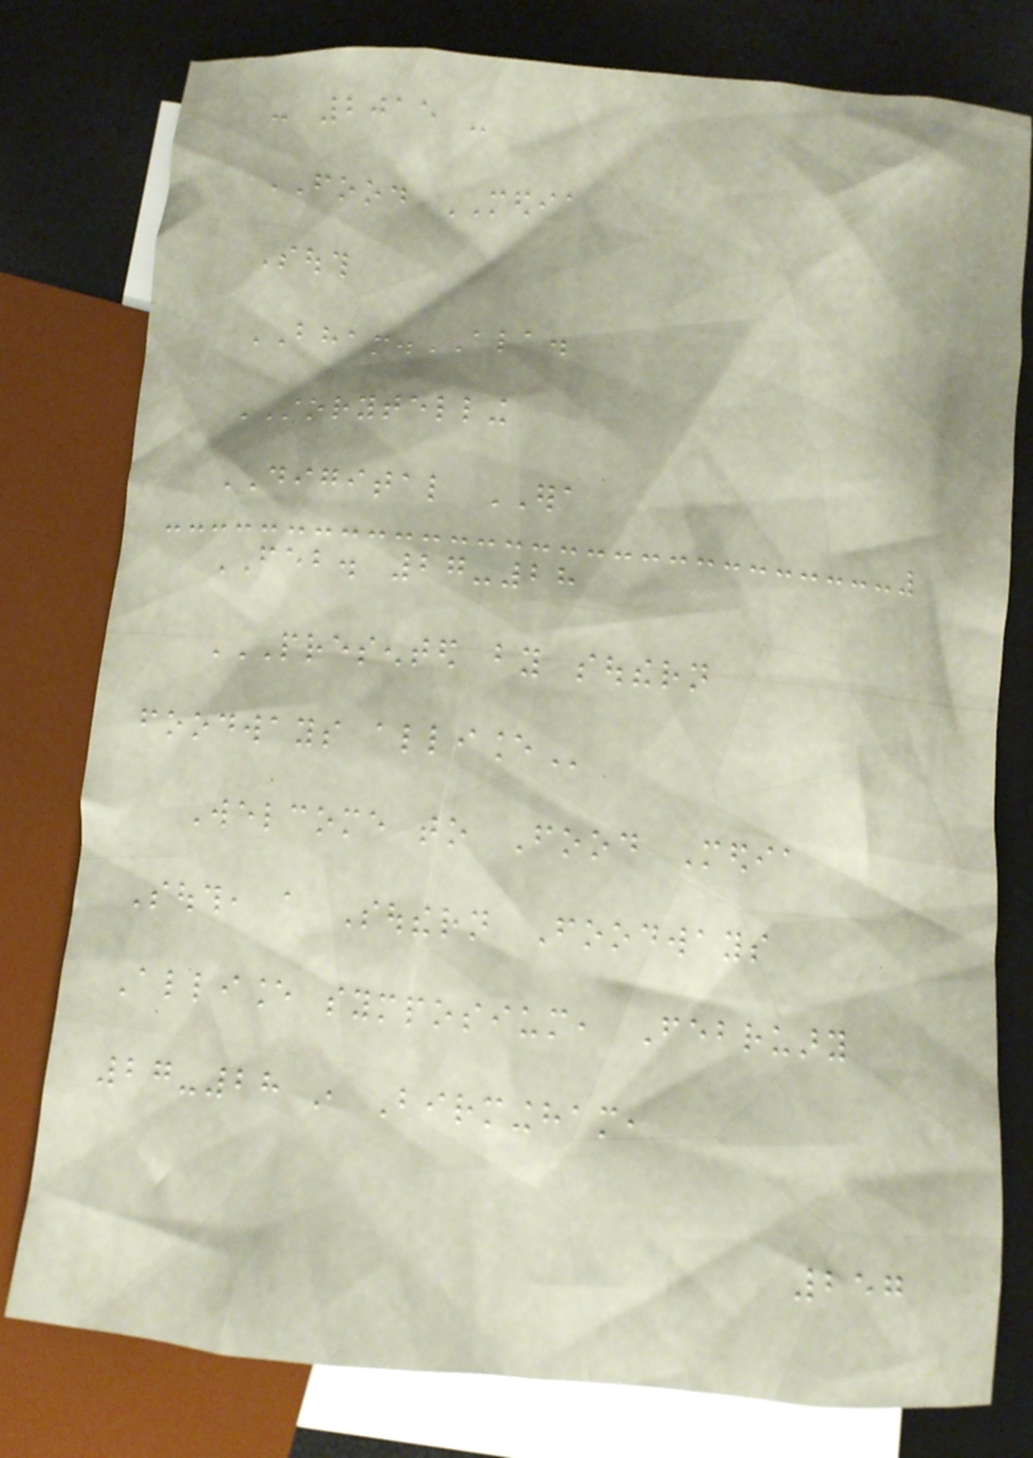- 2015 -
FOOD MEDIA
South
BHAM.ALA.
STORYTELLING
DIGITAL ERA
FEB. 27-28
PRESENTED BY SOUTHERN
FOODWAYS ALLIANCE
Welcome to Food Media
South, a Southern Foodways
Alliance symposium, February
27-28 in Birmingham,
257
